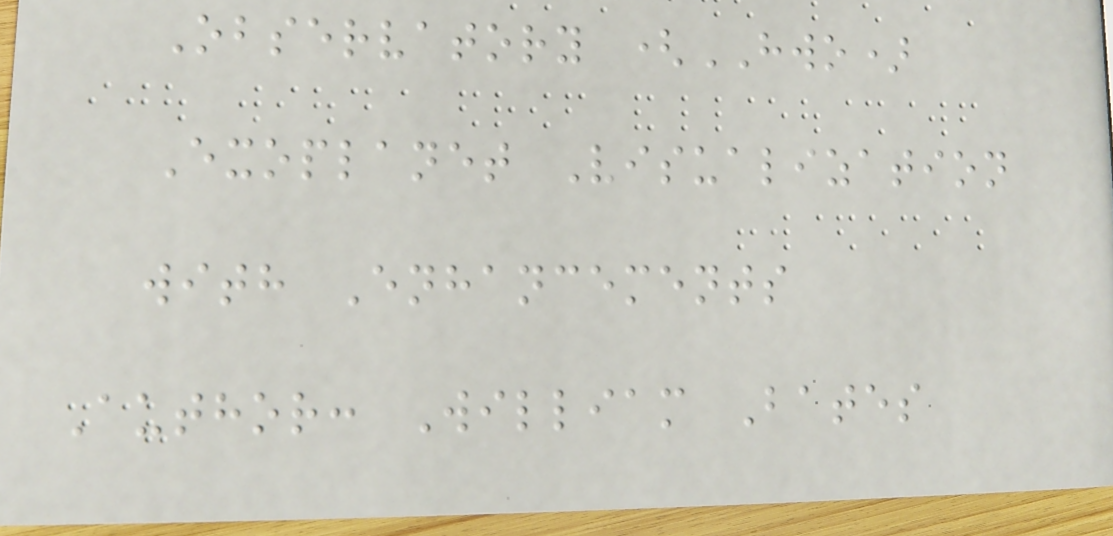Observatory (HWO)
Exoplanet Visualization
with Enhancements
Author: William Bates
